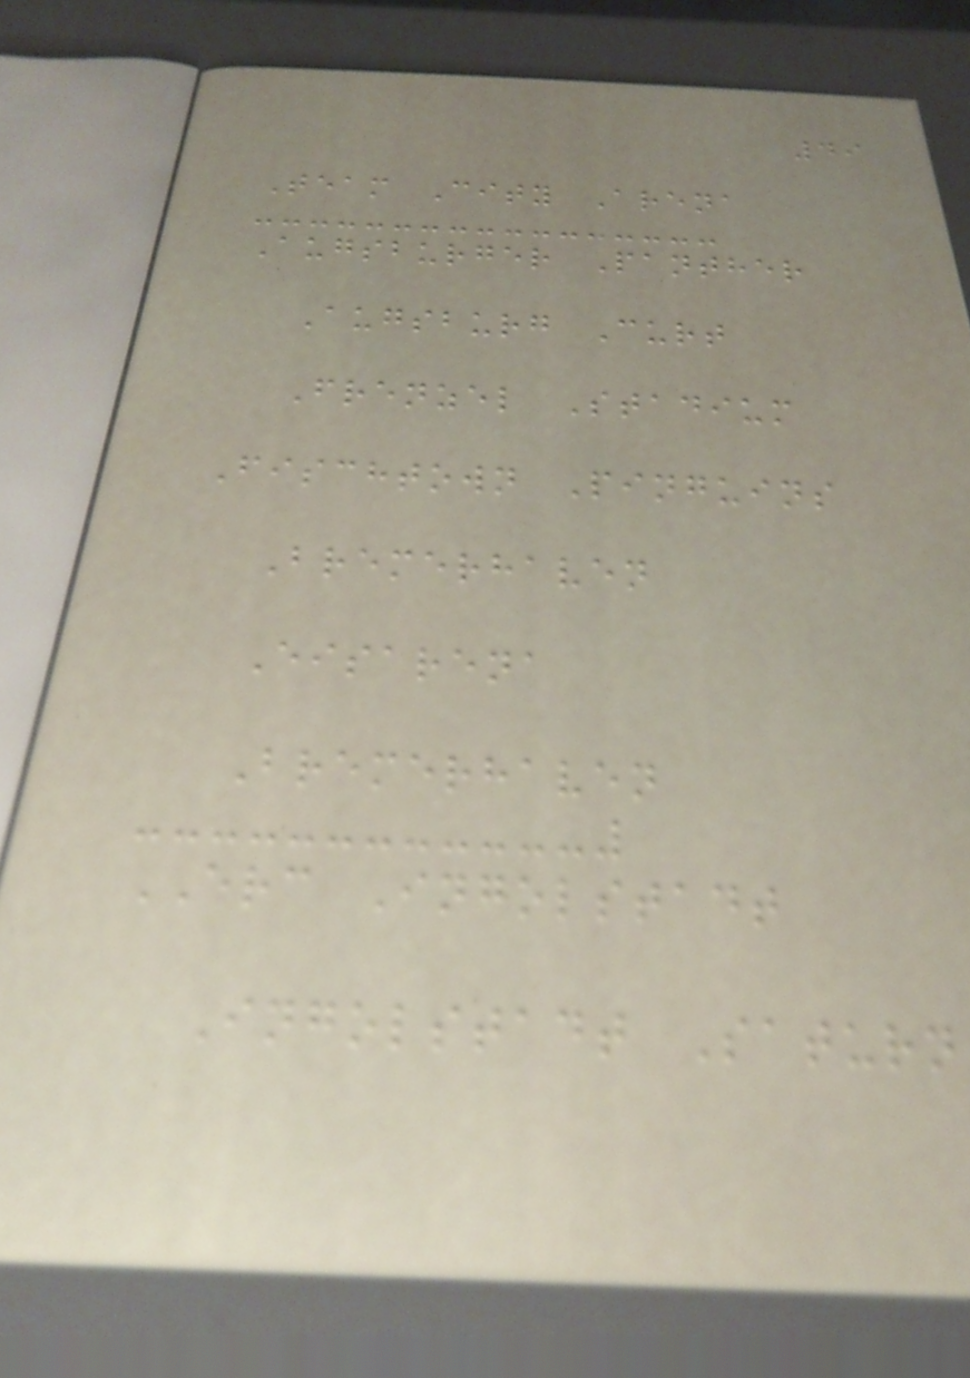49
Team City Arena
Augsburger Panther
Augsburg Curt
Frenzel Stadium
Fischtown Pinguins
Bremerhaven
Eisarena
Bremerhaven
ERC Ingolstadt
Ingolstadt Saturn
